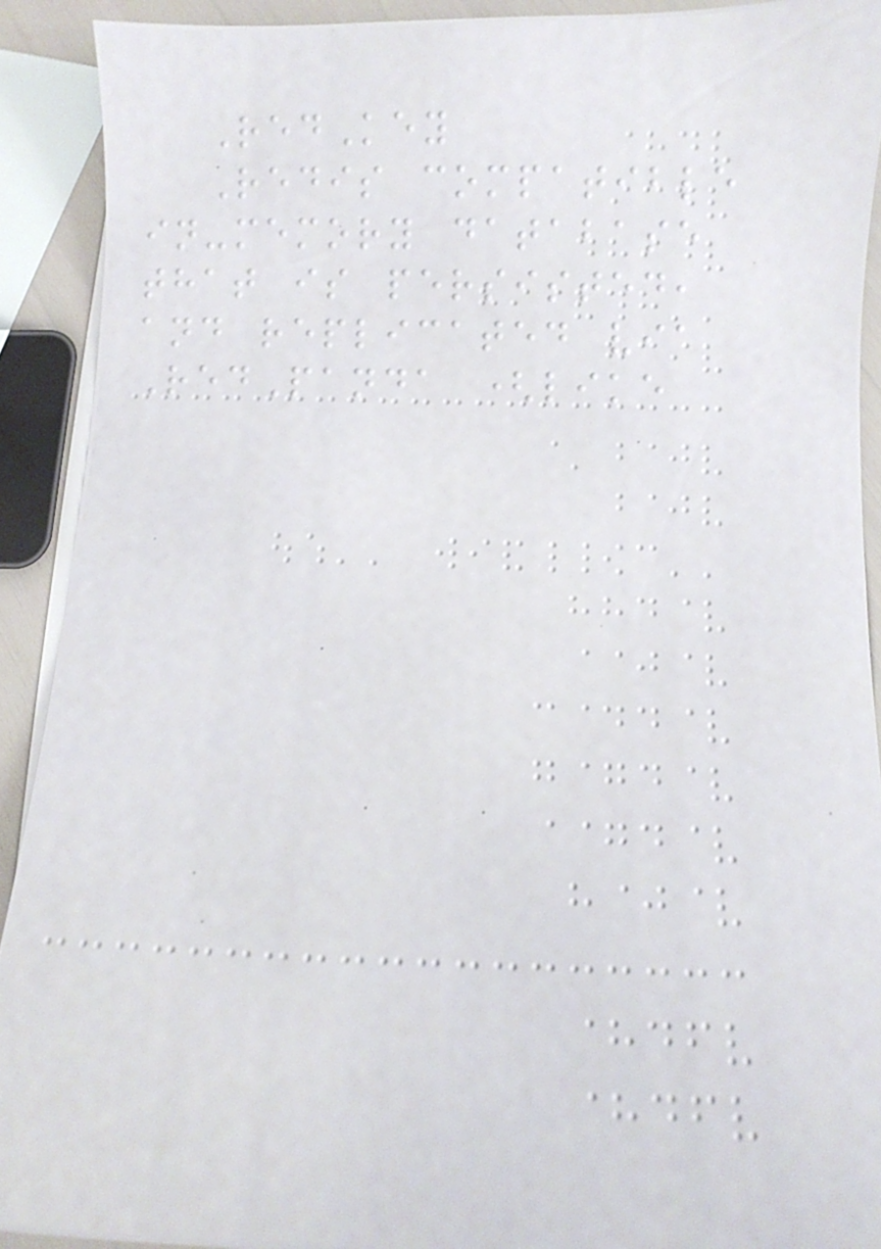RedKey
Redis compatible
in-memory database
that is persisted,
and replicated via
RedPanda (like
